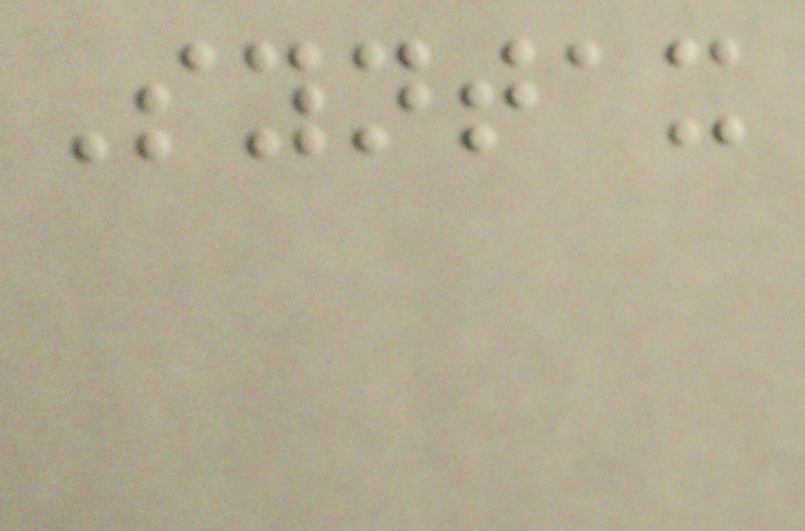Syntax
